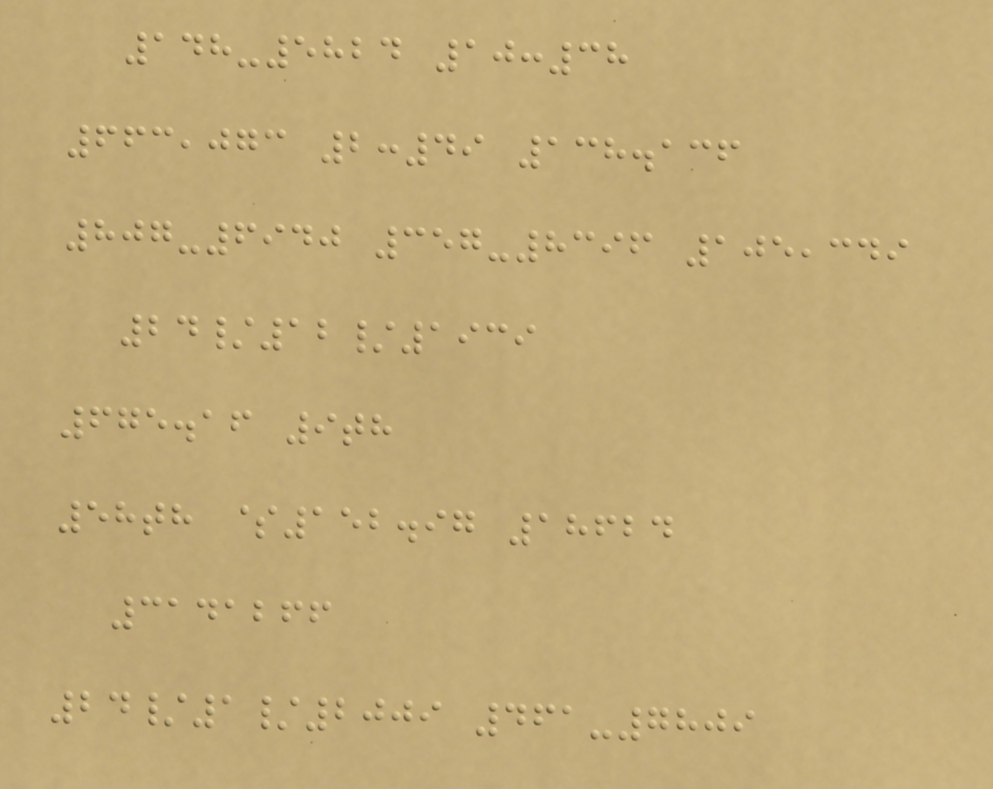148-5824 10:38
663,073 2:49 138.136
807-6940 357-8396 105,349
24/12/1939
675.16 9th
58th $152.97 18624
3141266
24/1/2009 461-7809
